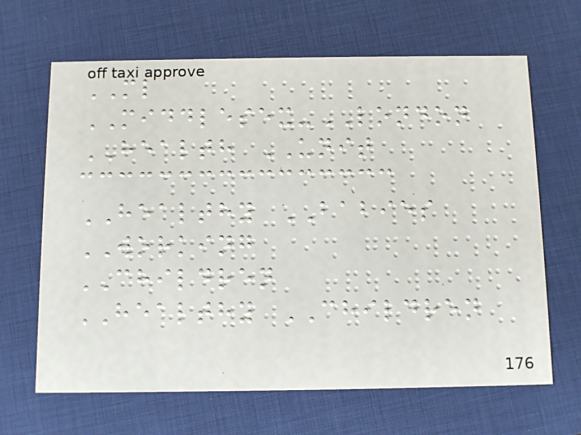ML
MIDDLESEX-LONDON
HEALTH UNIT
HEALTHY BABIES
WORKING
CHILDREN
HEALTHY CHILDREN
